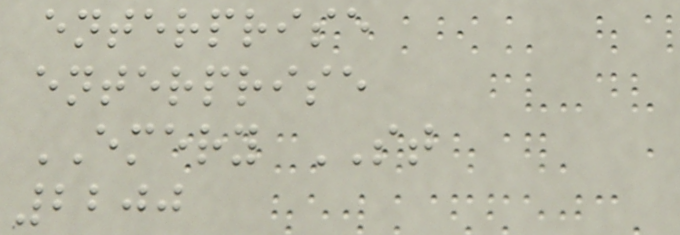enterprise
enterprise
EMERY ST
2200
